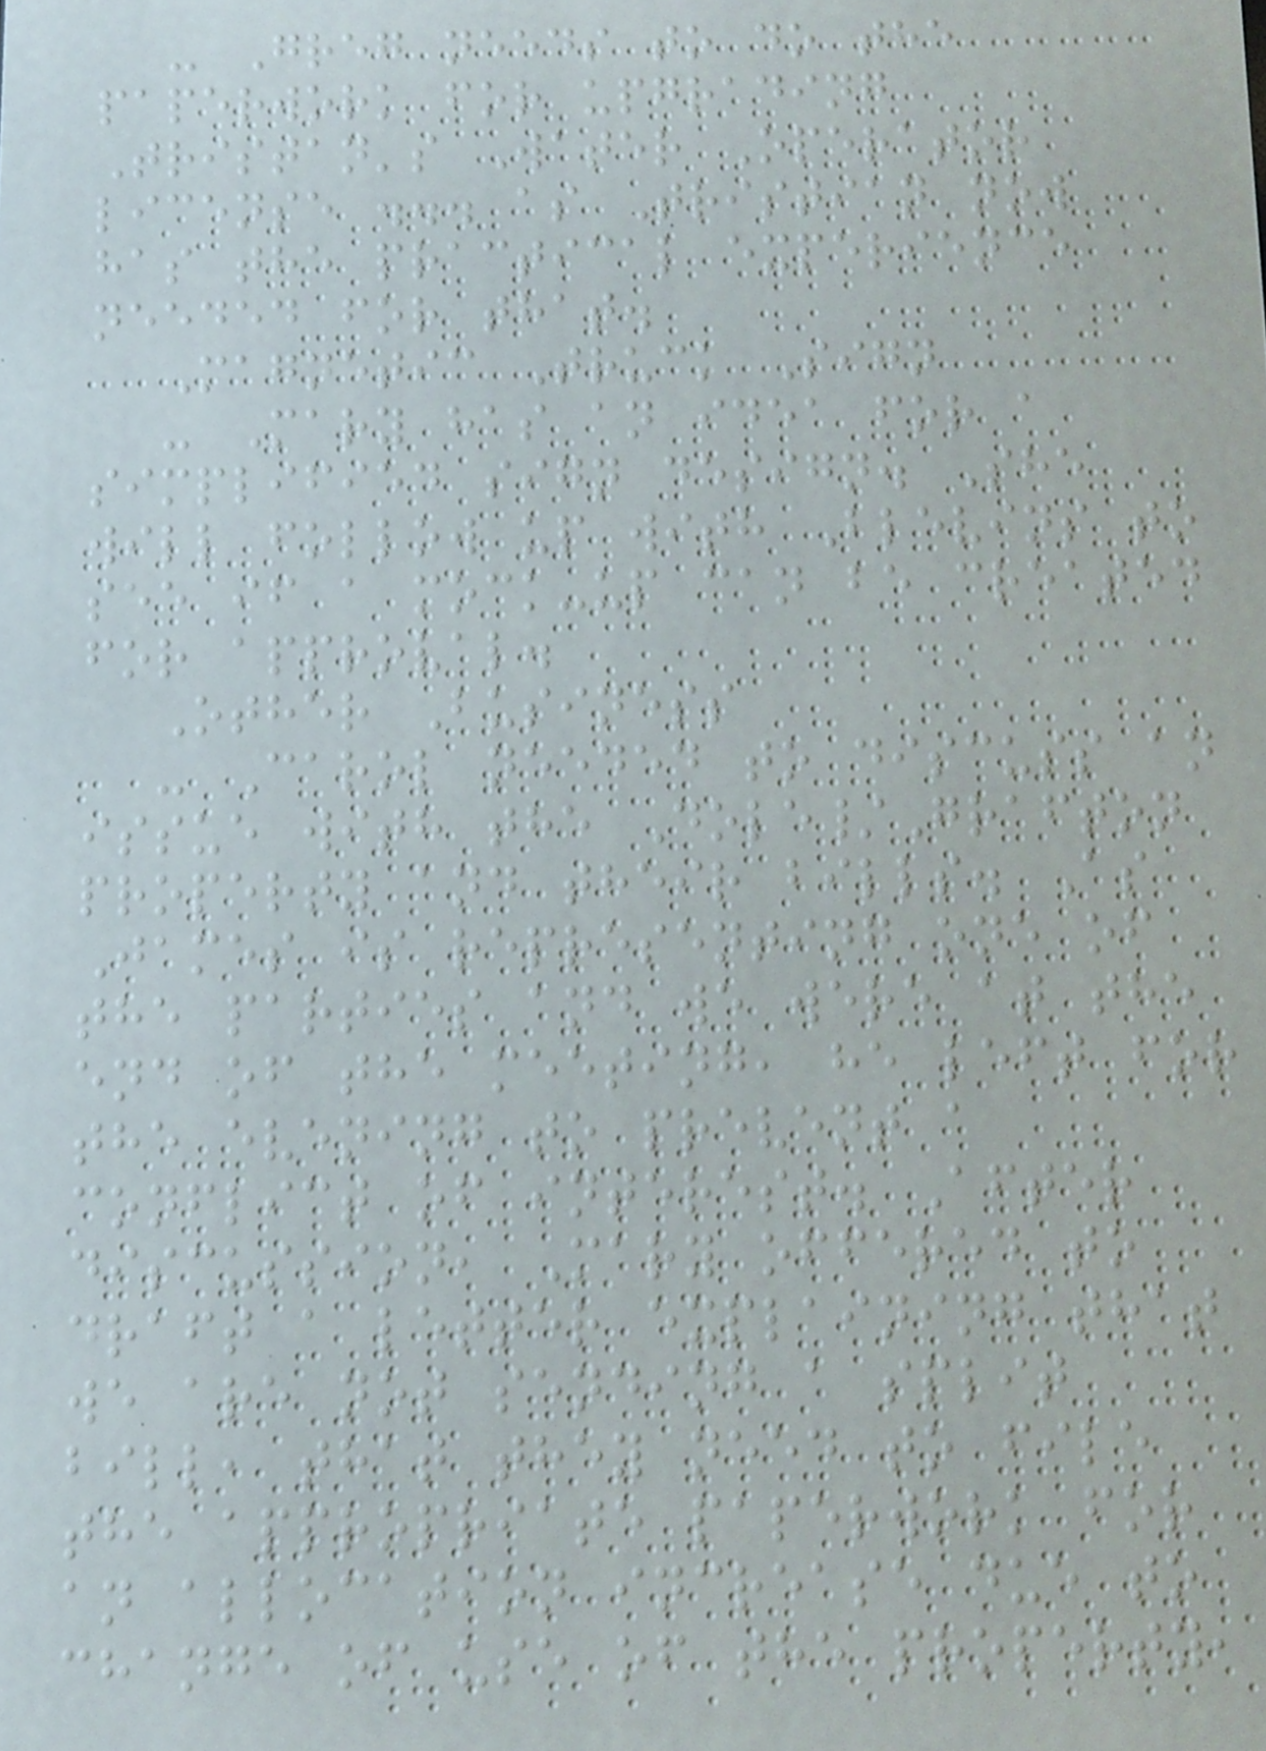- Greg needs to do the
paperwork for upgrading
Tristan's Water Operator
license ... as Tristian now
has the practical experience
needed for that.
Magnetic Truck Sign
- Mary has an idea for a
simplified sign design. She
will follow up with Blevins to
see if a mock-up can be created
for approval.
Other Business
- Carol needed to discuss an
issue with the Dole/Grafton
property and their bills. As
James is representing one of
the parties and we were at the
end of the meeting, he left for
the evening to prevent a
conflict of interest. After
discussion, Mary offered to
draft a letter explaining that
we are not sending a split
bill, that they need to file
the appropriate paperwork for
an allocation increase due to
change of use of the property,
